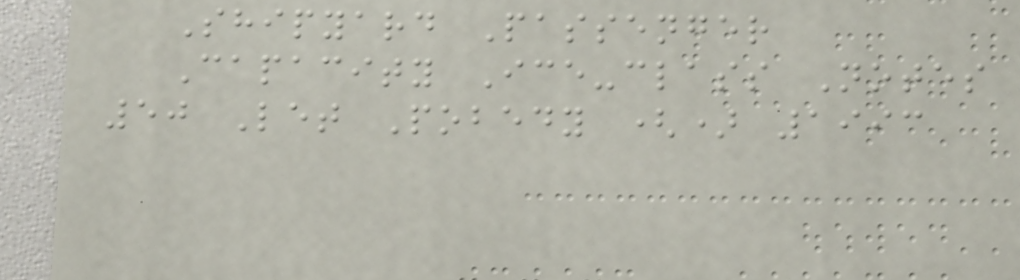Shipyard Passenger
Capacity Ice-class Notes
50 Let Pobedy () 1993
